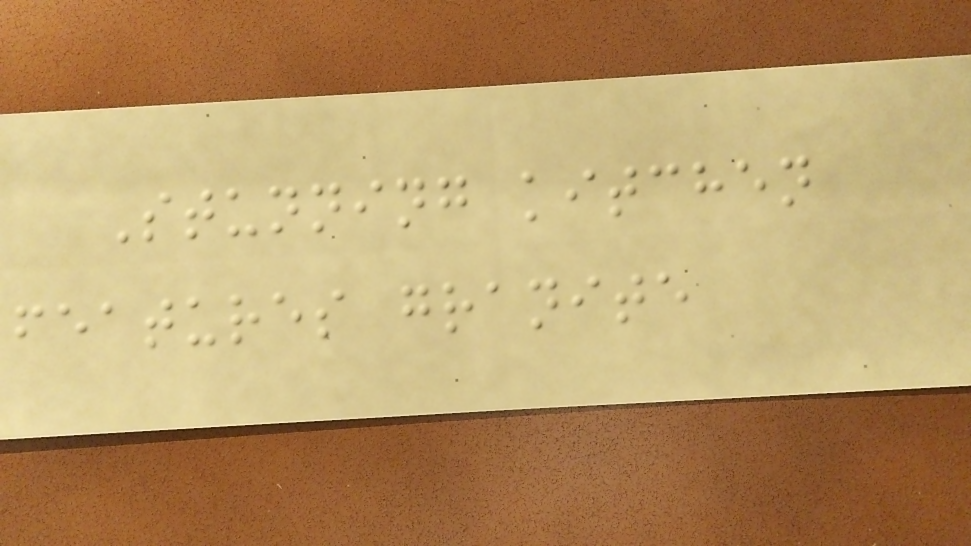Stunning kitchen
features granite
